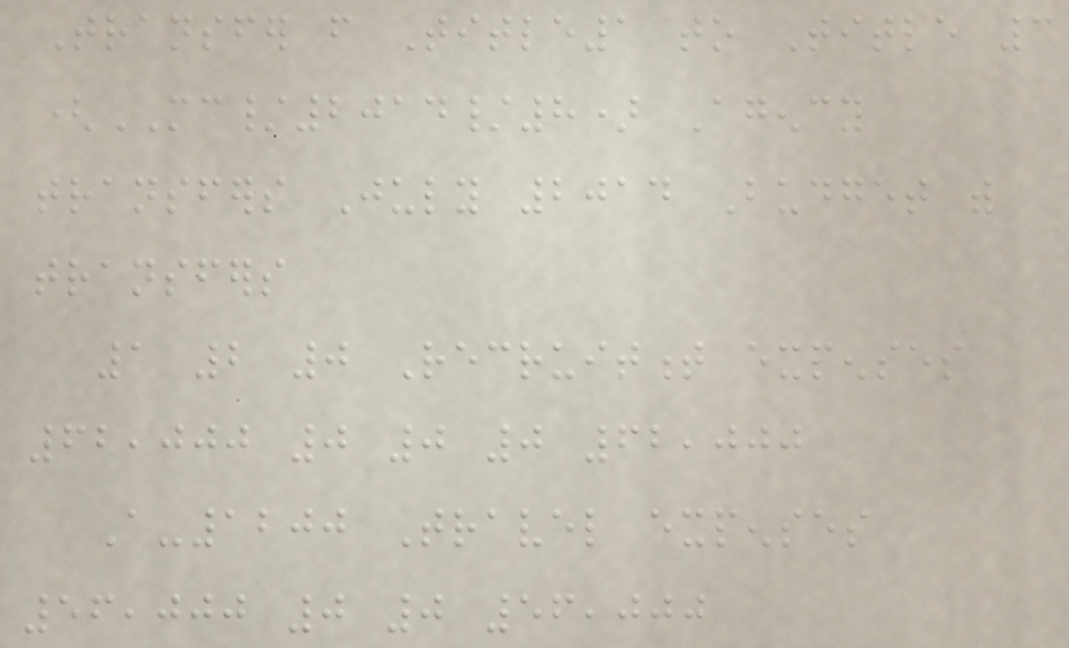Transfer from Title1 to Title 3
(MC/2014/8) Agency
transfers July 2014 Budget with
transfers
1 2 0 Recruitment expenses
62,000 0 0 0 62,000
A-1200 Travel expenses
56,000 0 0 56,000
